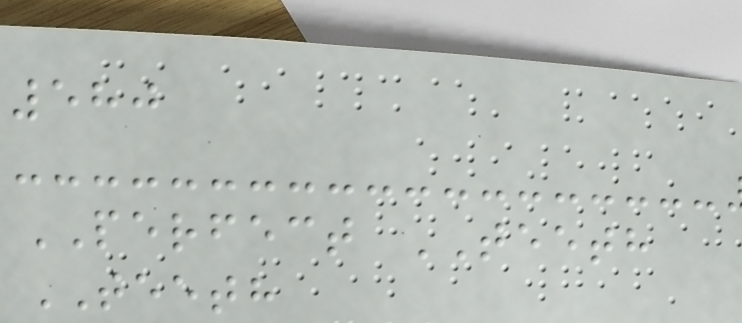580
PERFECT TEETH
TEETH
